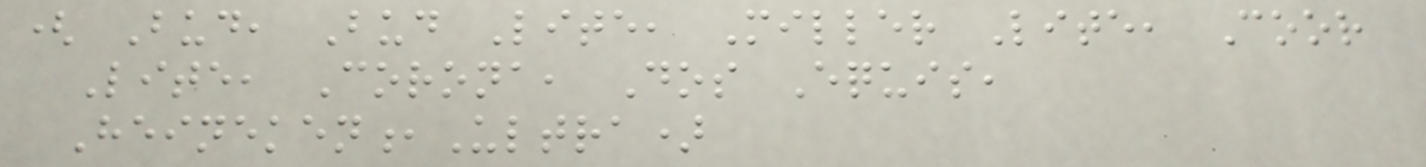( Bud, Bud Lite, Miller Lite, Coor
Lite, Corona, Dos Equis,
Heineken,Ultra)
